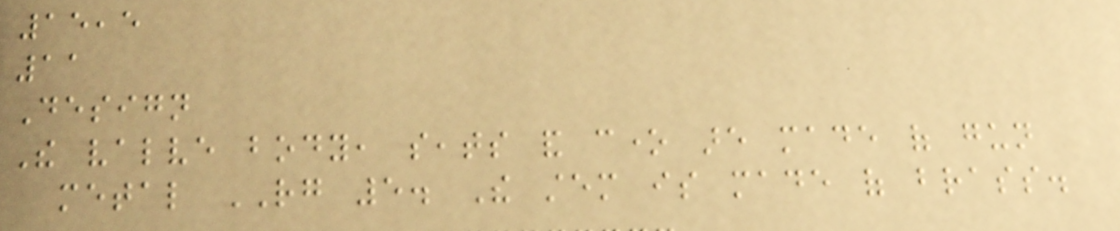15,5
11
Design
The valve body, seats and cone are made of gun
metal RG 5. The stem is made of brass.
